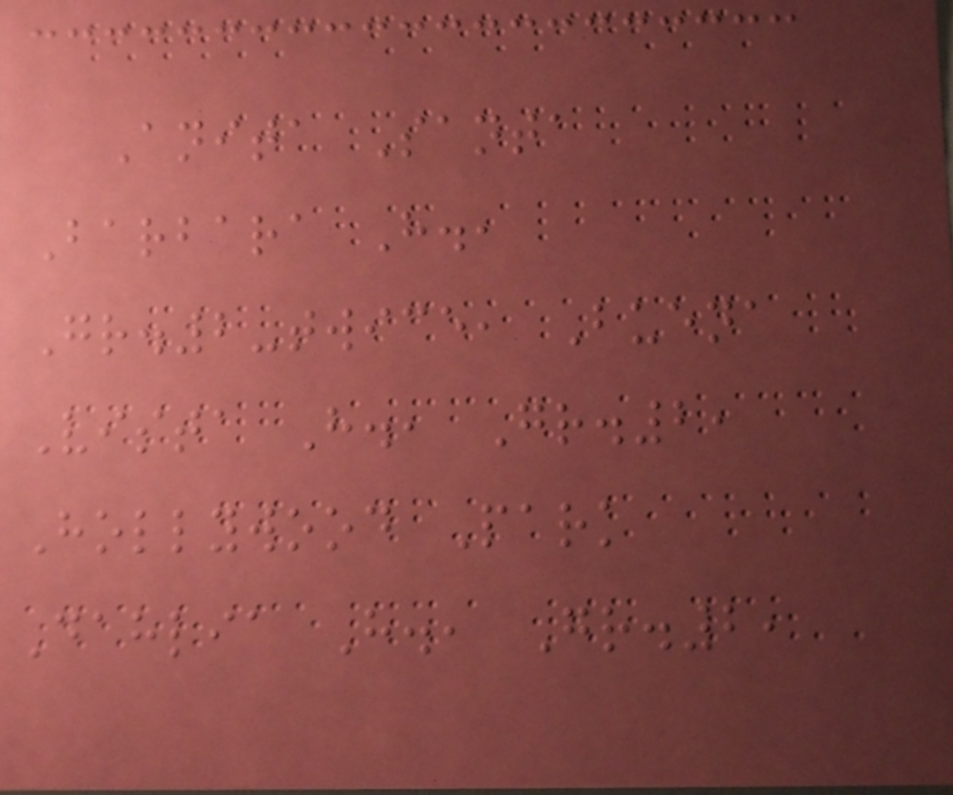Anita Santa
Barbara H.,
Gr.2-twice, Buena
Vista H., Gr.2,
Hollywood Park
Dahlia H., Gr.2,
